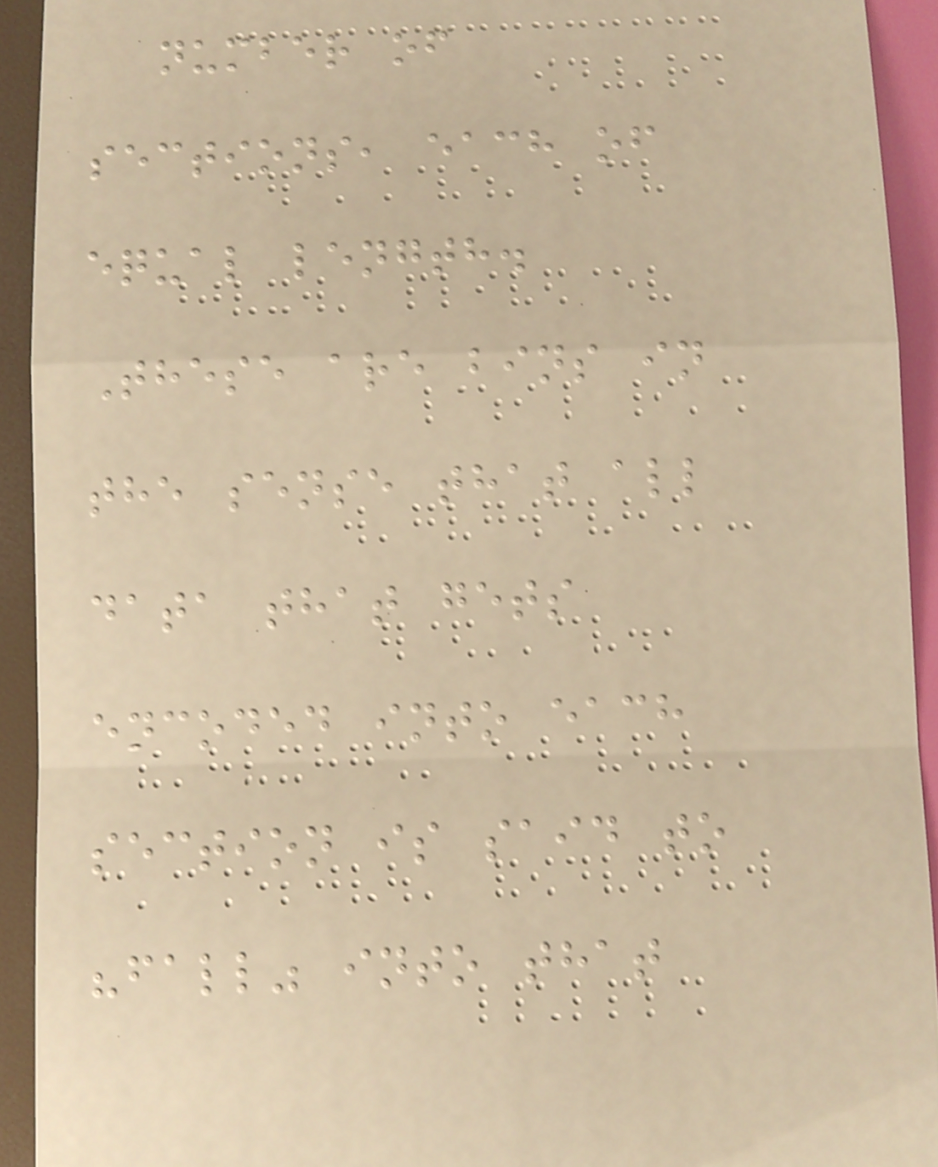number of
sections, each of
equal length.
These are bins in
the sense that all
data that gets
encoded into each
section is said to
"fall" into that
